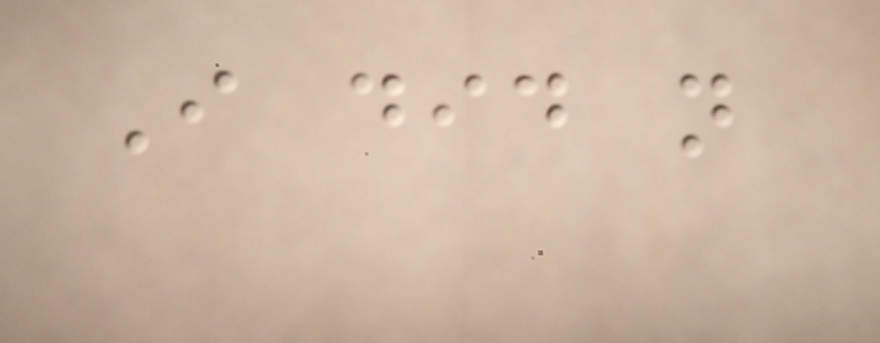I did not
